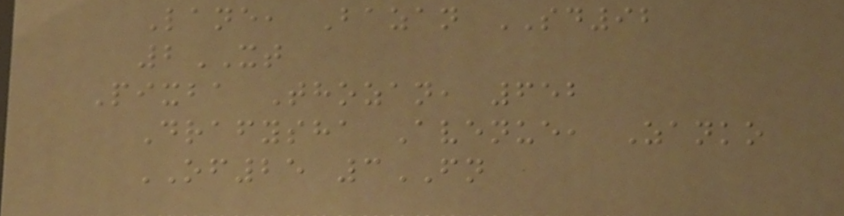Lane, Bazan SD92
2XT
Pixba Thozan, 652
Drafysha Avenue, Zanko
OF25 3FN
